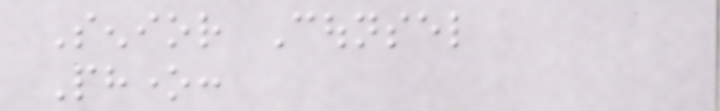Senior Counsel
Phone:
